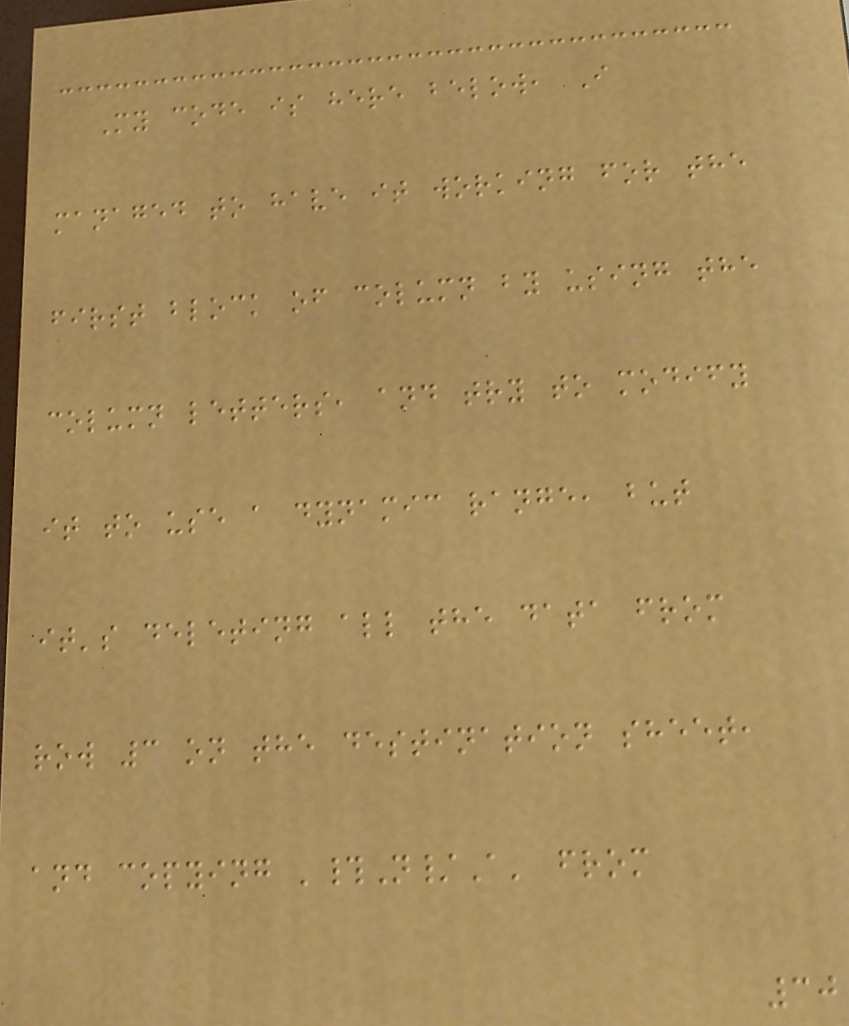My code is here below, I
managed to have it working for the
first block of column by using the
column letters, and try to modify
it to use a dynamic range, but
it's deleting all the data from
row 3 on the destination sheet,
and copying '#N/A' from
30
